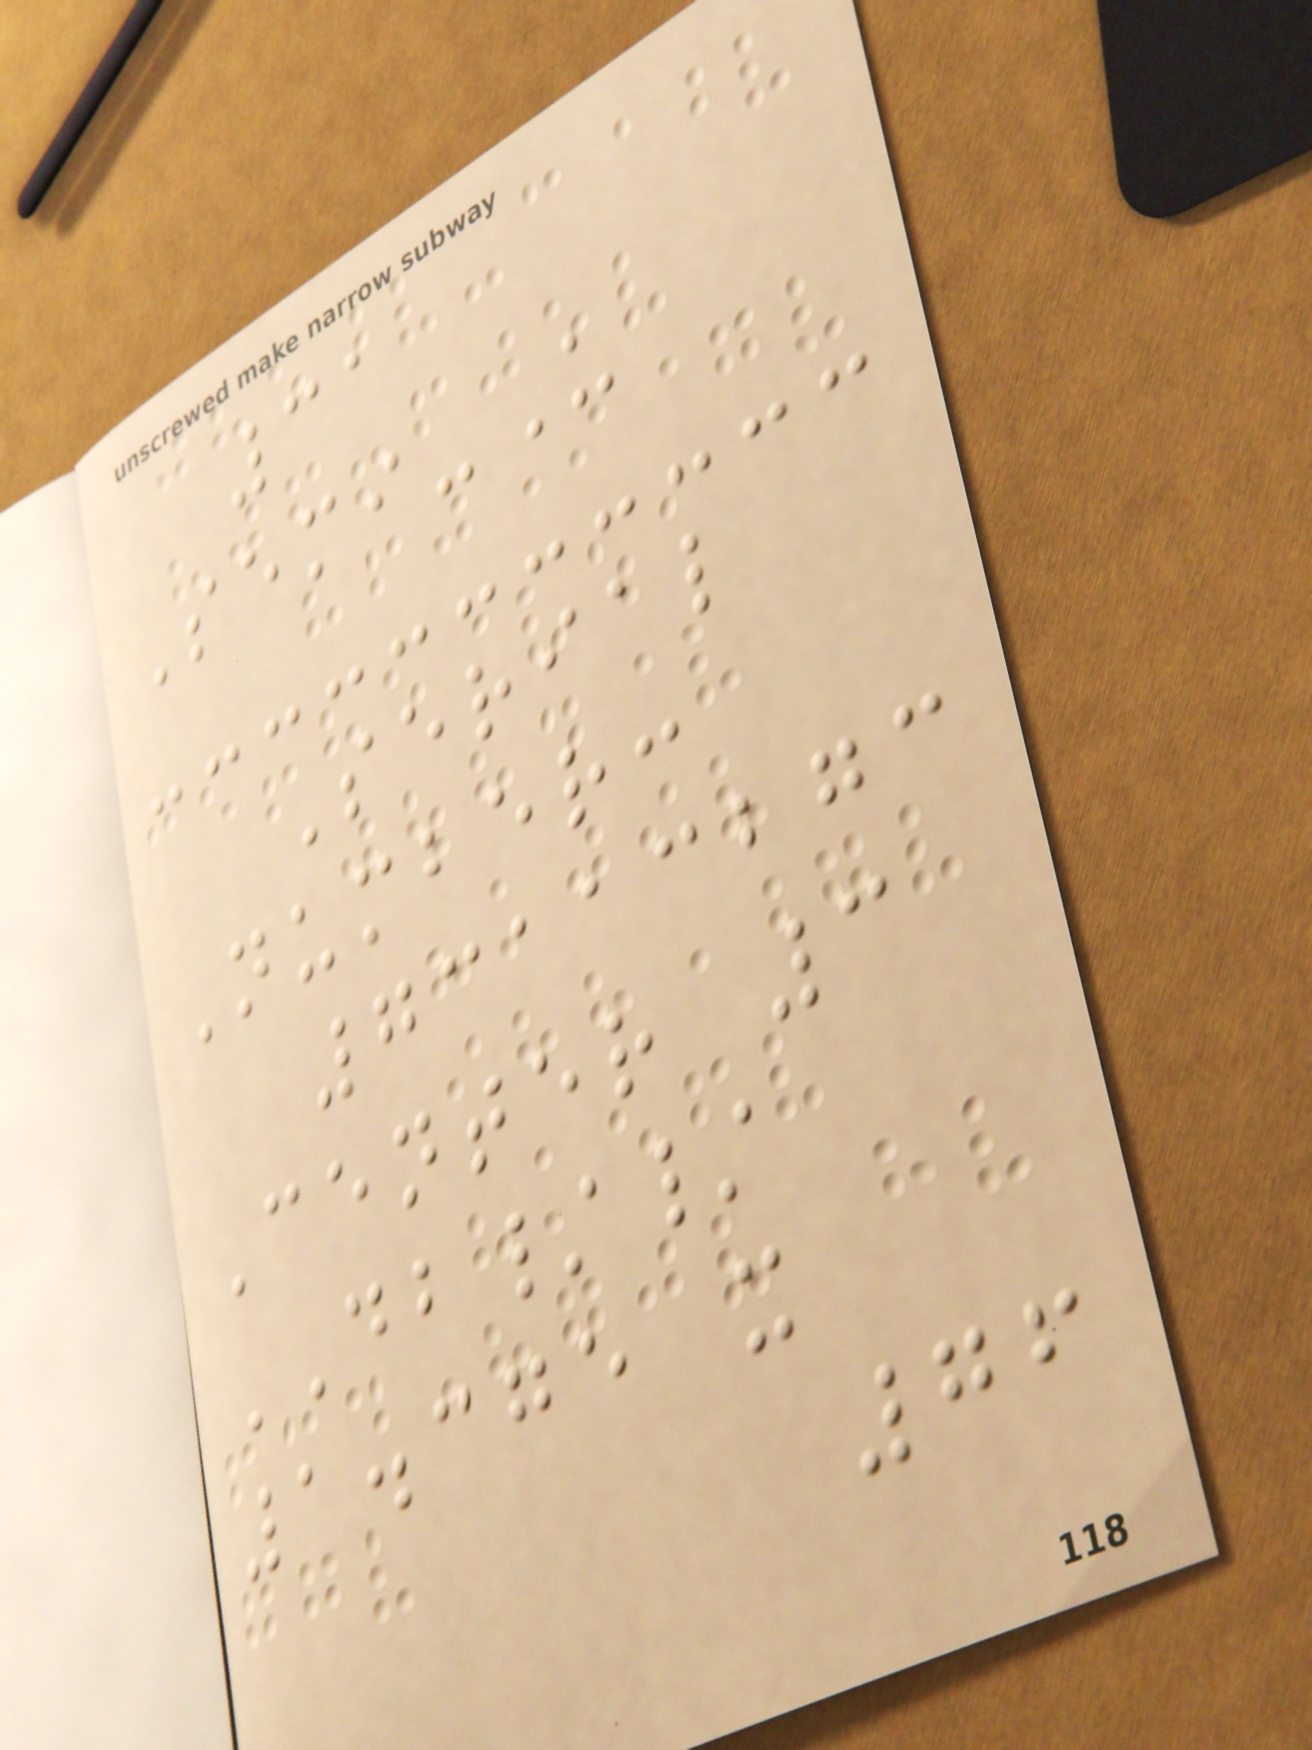31
Semi-U
Serial
Number:
73113273
Center 3
DB//
1.375 x
76
